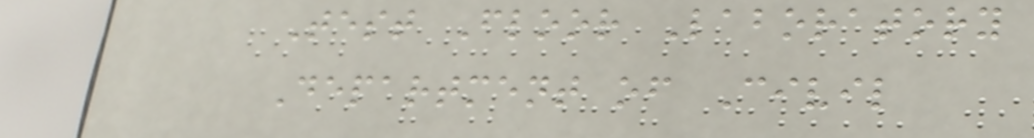Test Floor Laboratory
Department of Civil
